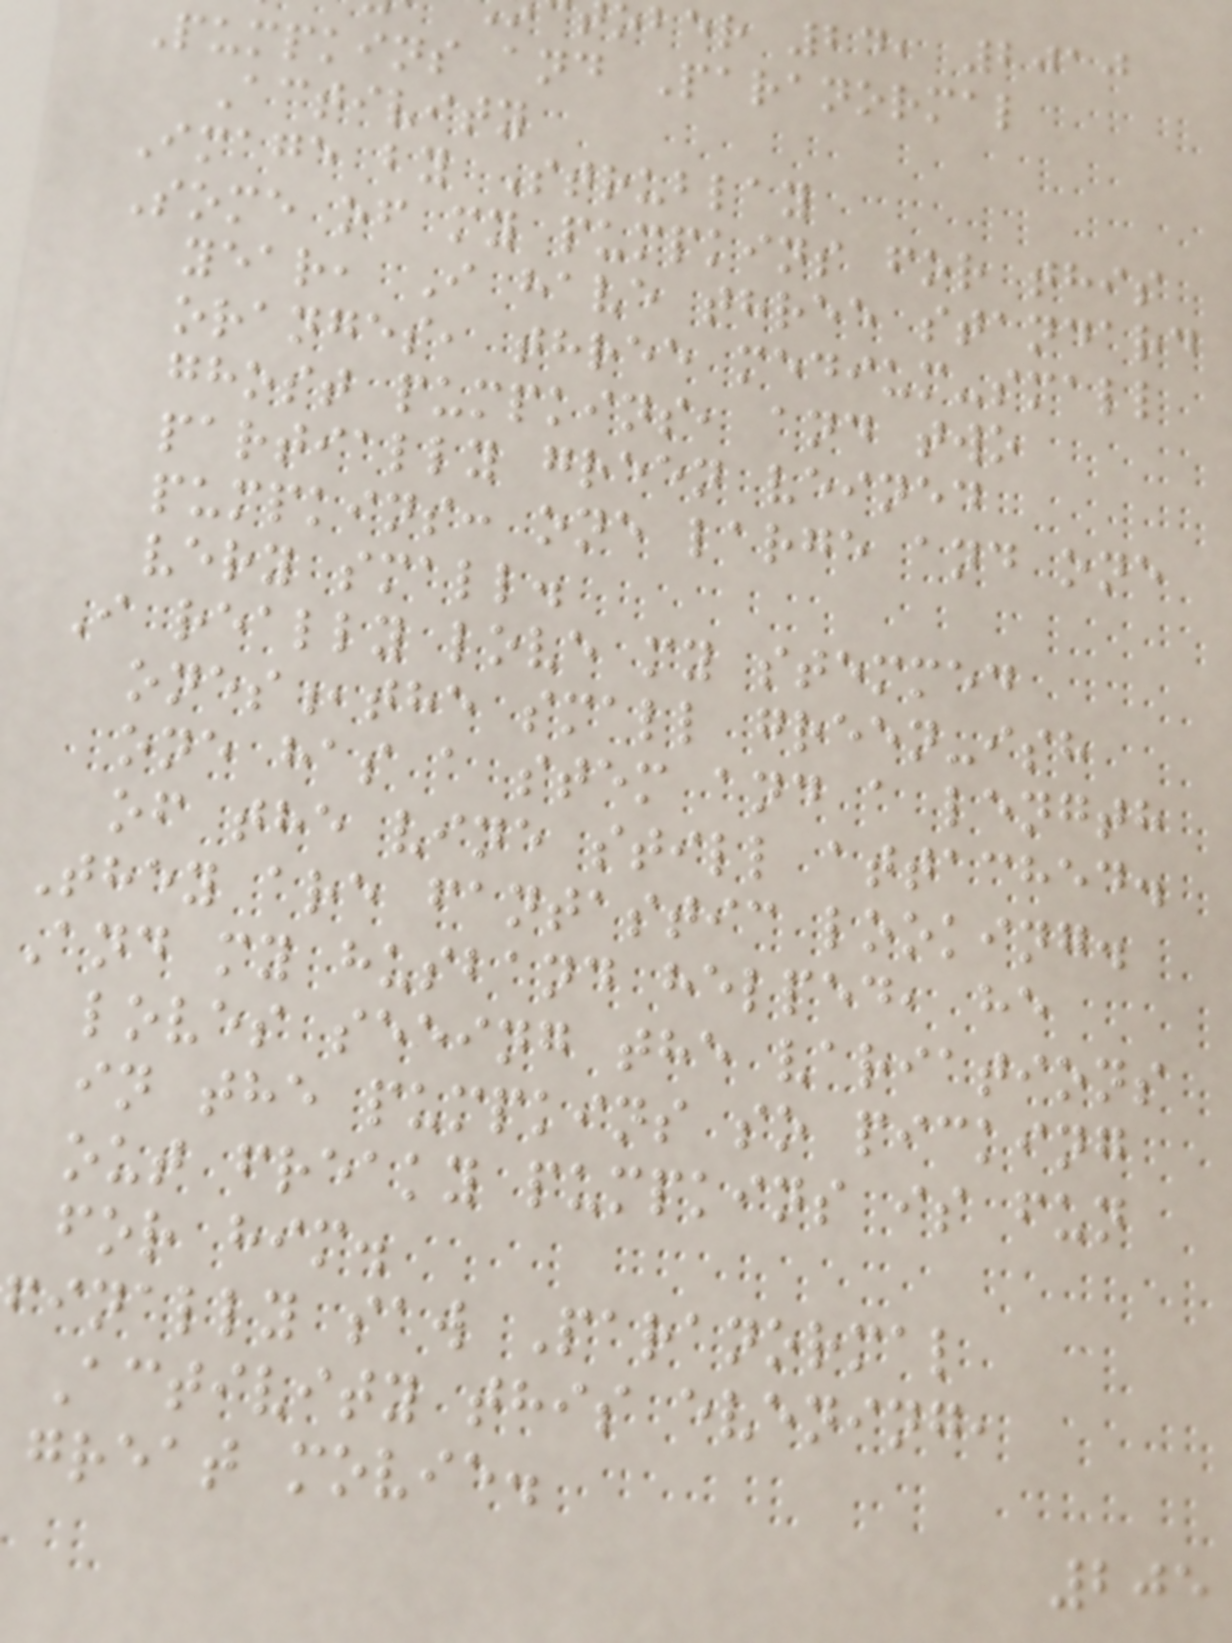ober 24, 2010
Pumpkins and Paranormal
Activity
Image by Strublay
Some of my pumpkins for this
year, I have three standard
oranges, three medium-small
ghost pumpkins, and two
partially green veined
pumpkins: one large and one
very small.
I really love my stemmed
ones,the small green-ish
one has a stem and a length
of the vine still attached.
They are fantastic looking.
And my husband helped, he
loves seeing the variations
in the pumpkins so picking
out freaky pumpkins is fun
for him.
finally saw Paranormal
Activity this evening,
great movie.
205
